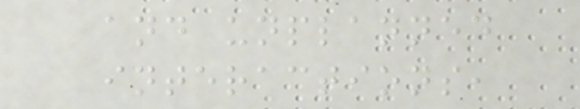and unplanned
interactions,
